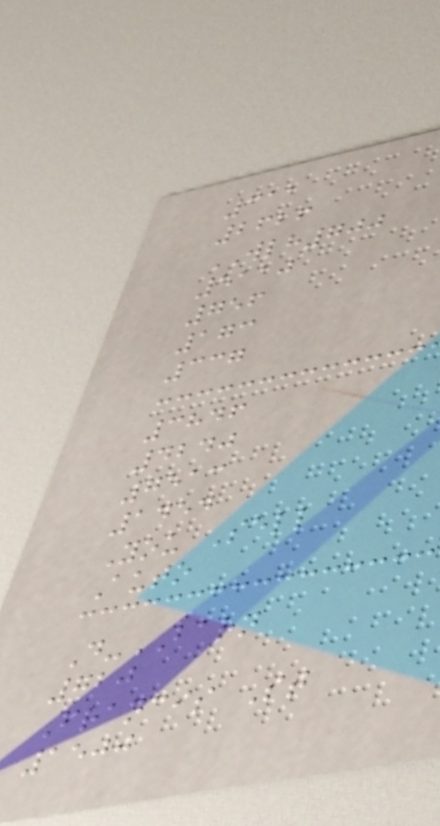311
2626
WLH700
5110
756
173
337
3846
4240
7513
1454
You Sell
Auto
D-BARN
720
Francis St
1500
